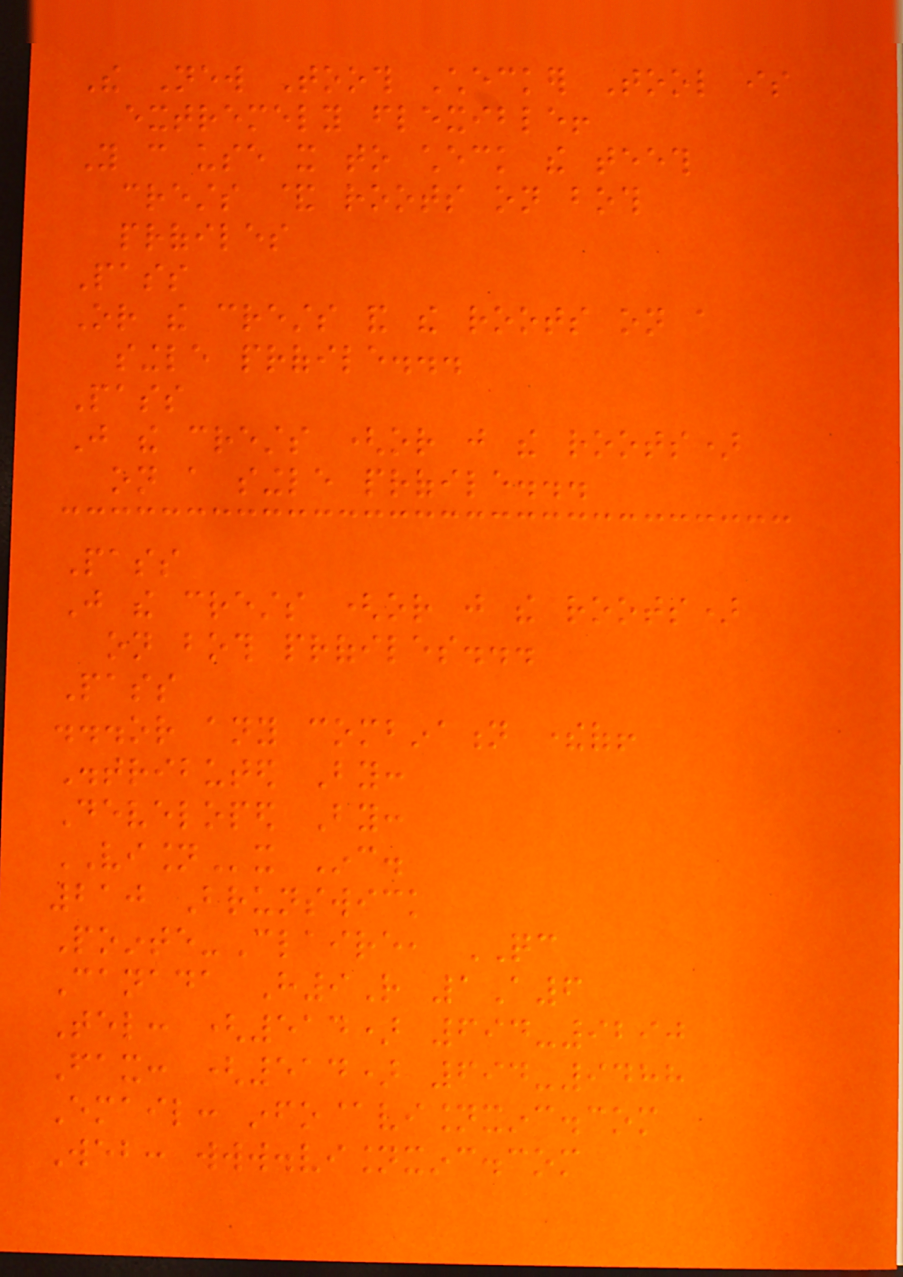The New Tooth Checker Tool is
extremely flexible!
You can use it to check the teeth
crests & roots on both
profiles
Pass
Or the crests and the roots on a
single profile...
Pass
Just the crests (or just the roots)
on a single profile...
Pass
Just the crests (or just the roots)
on both profiles...
Pass
...or any combination thereof!
Distributed By:
Developed By:
VISIONx Inc.
210 Brunswick
Pointe-Claire, QC
Canada H9R 1A6
Tel: (514) 694-9290
Fax: (514) 694-9488
Email: info@visionxinc.com
Web: www.visionxinc.com
